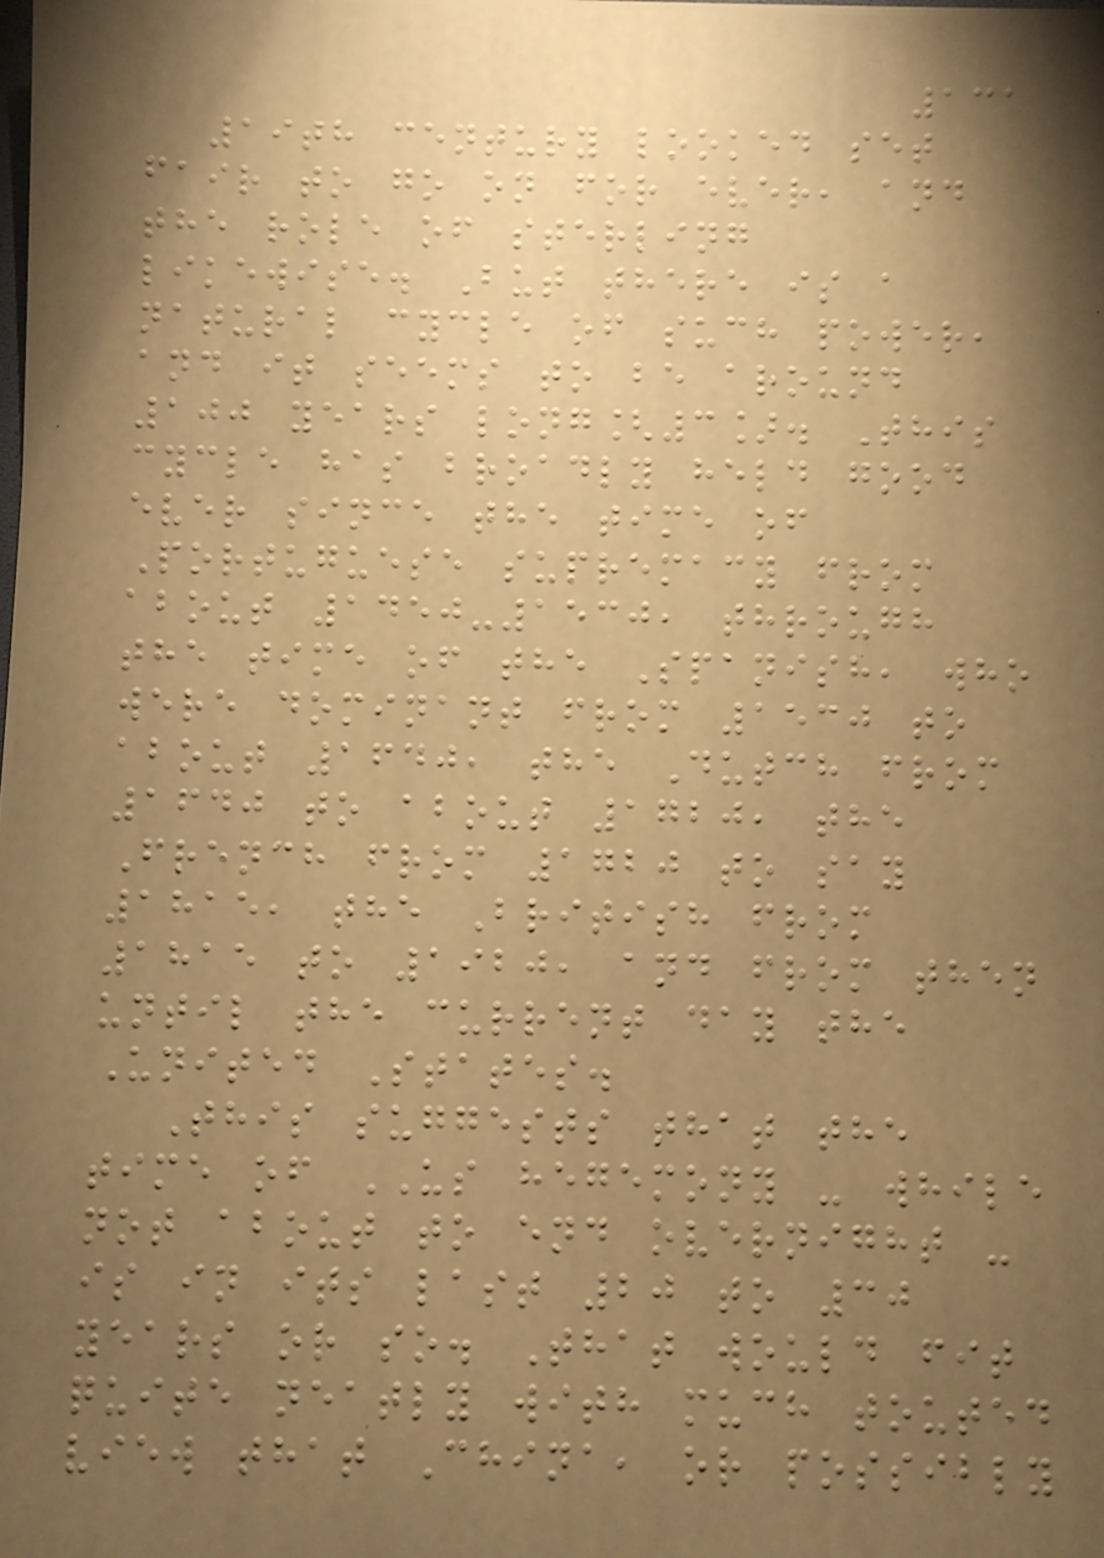131
19th century looked set
fair to go on for ever, and
the role of sterling
likewise. But there is a
natural cycle of such power,
and it seems to be around
100 years long[3]. This
cycle has broadly held good
ever since the time of
Portuguese supremacy from
about 1450-1530, through
the time of the Spanish, who
were dominant from 1530 to
about 1640, the Dutch from
1640 to about 1720, the
French from 1720 to say
1815, the British from
1815 to 1920, and from then
until the current day the
United States.
This suggests that the
time of US hegemony - while
not about to end overnight -
is in its last 20 to 30
years or so. That would fit
quite neatly with much touted
view that China, or possibly
